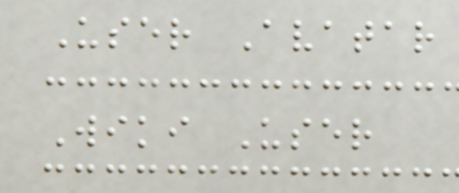User Avatar
Wiki User
